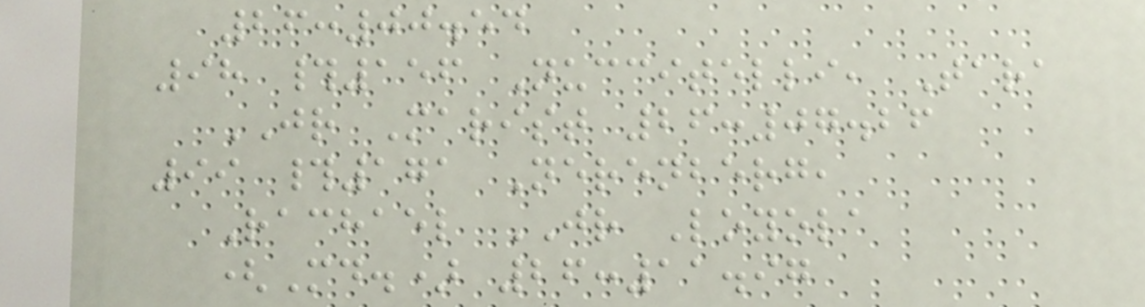26:00.54
98 #156 Nuccitelli, Tara
JR Marist 26:07.26
99 #171 Nerenberg,
Rachael JR Loyola
(Md.) 26:11.97
